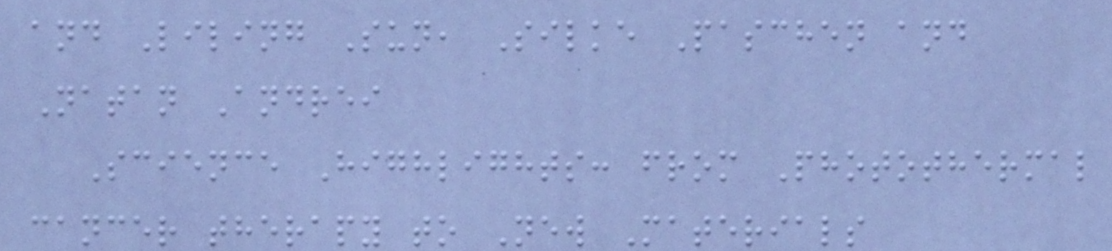and Liling Sun, Silke Paschen and
Natan Andrei
Science Highlights: from Photothermal
cancer therapy to New Materials
